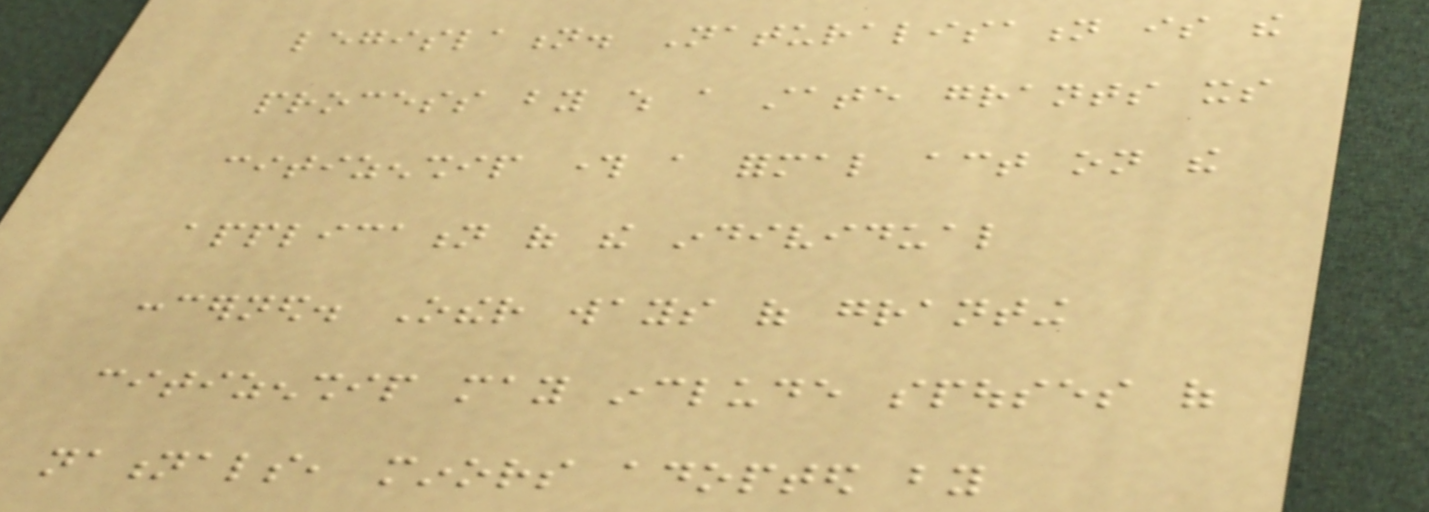legislation. Naturalisation is the
process by which a state grants its
citizenship through a formal act on the
application of the individual
concerned. Other ways of granting
citizenship may include spouses of
nationals, minors adopted by
